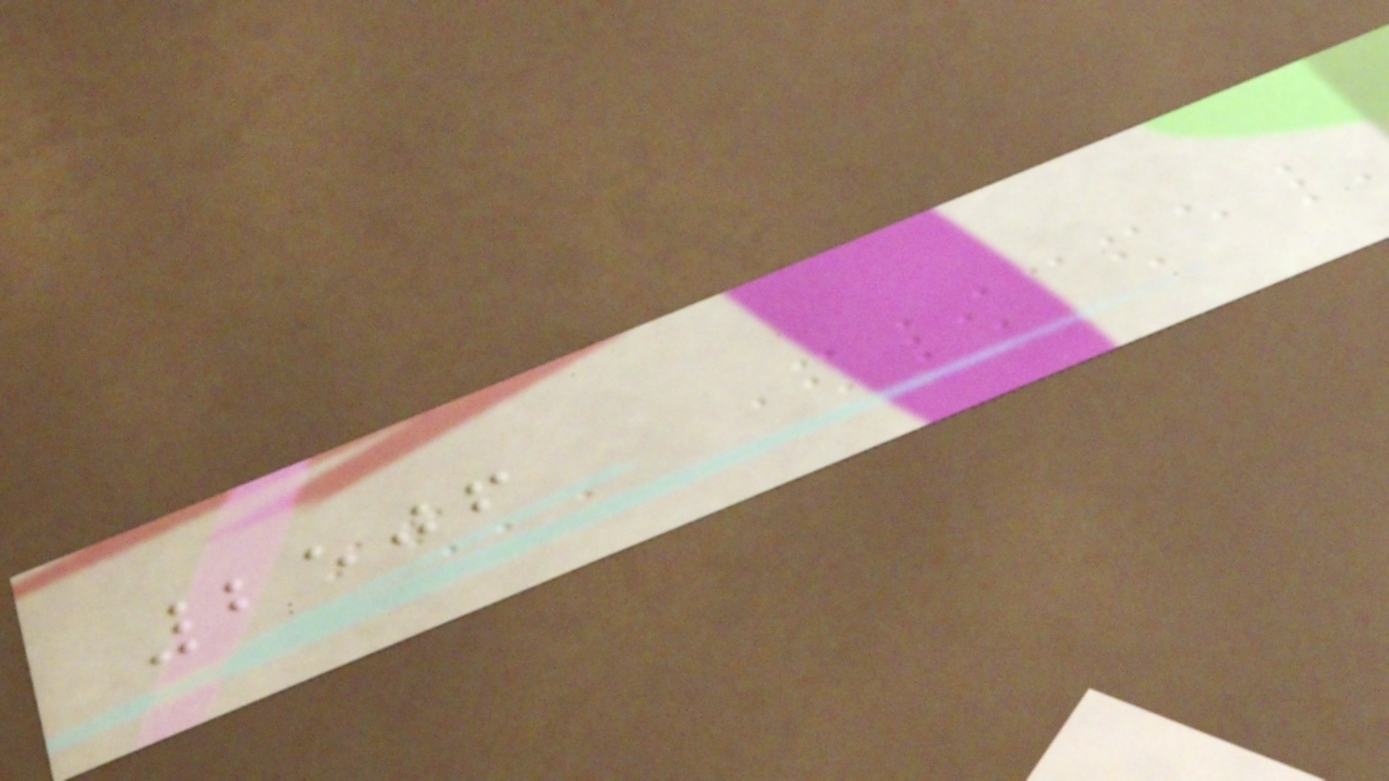2506
